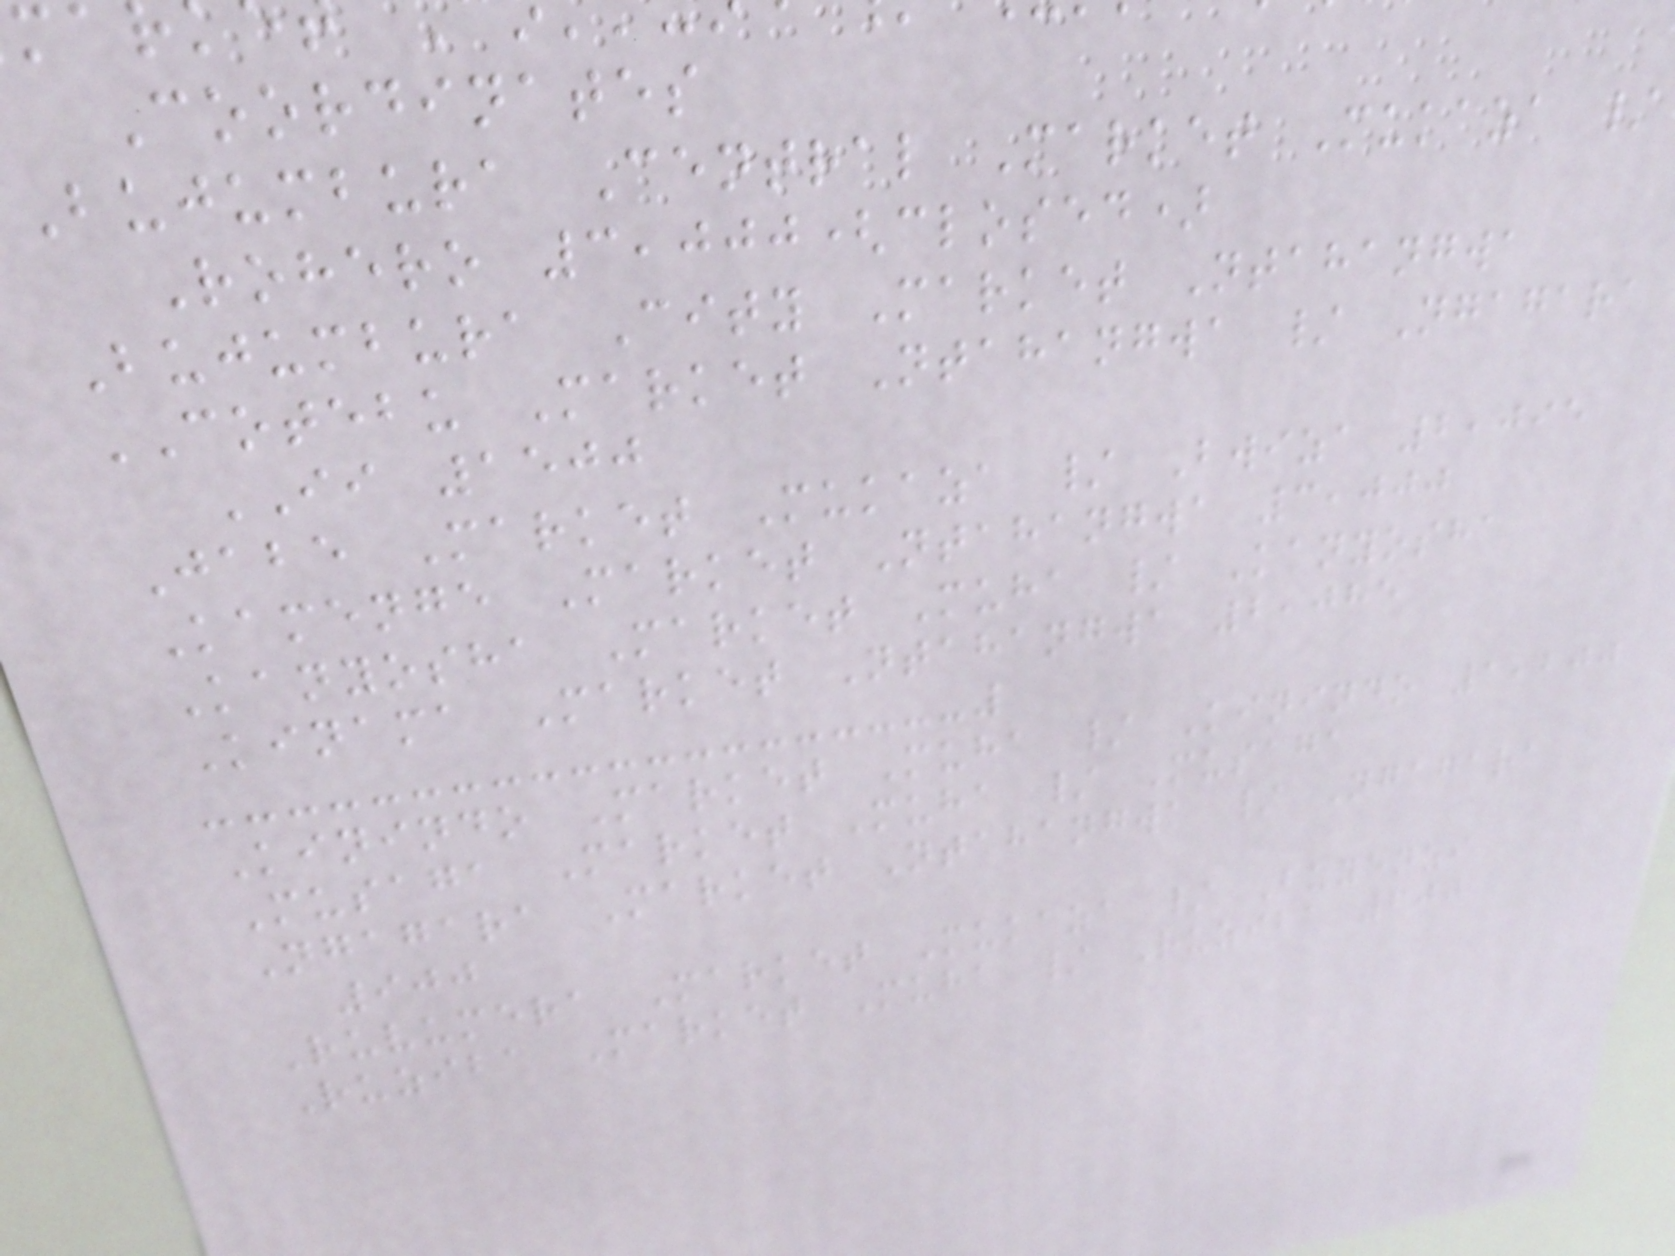Coordinates
Bujumbura Central Market Mukaza /
Rohero 3,000(closed)
Bujumbura City Market Ntahangwa
COTEBU Market Ntahangwa / Ngagara
II 1500
Jabe Market Mukaza / Bwiza 2,095
Kamenge Market Ntahangwa 3,000
Kanyosha Market Muha / Kanyosha
Kinama Market Ntahangwa 2,085
Kinindo Market Muha / Kinindo 1,200
Musaga Market Muha / Musaga
Ngagara Market Ntahangwa / Ngagara
900
Ruvumera Market Mukaza / Buyenzi
Ruziba Market Muha / Ruziba 600
